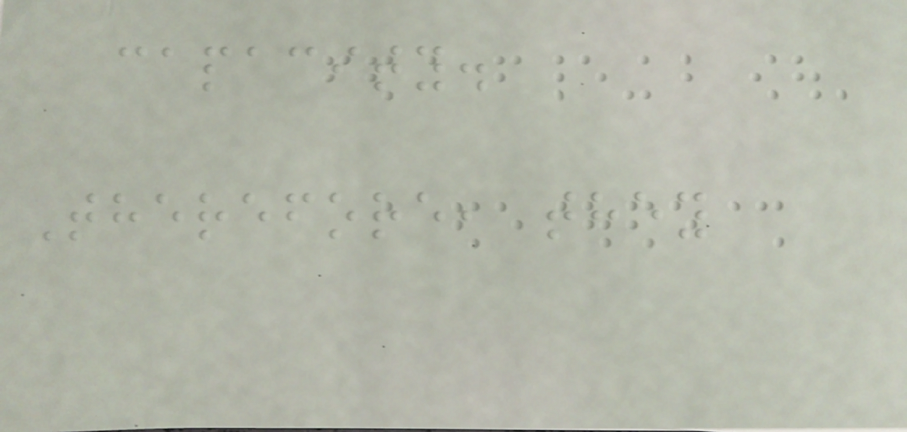capacity.
Therefore, they
